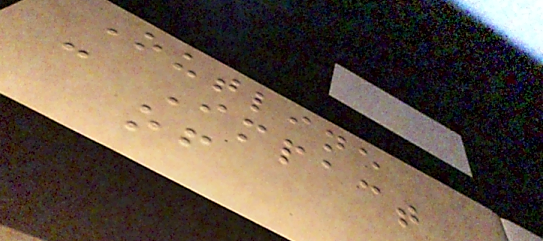Outline
- Impact
of
